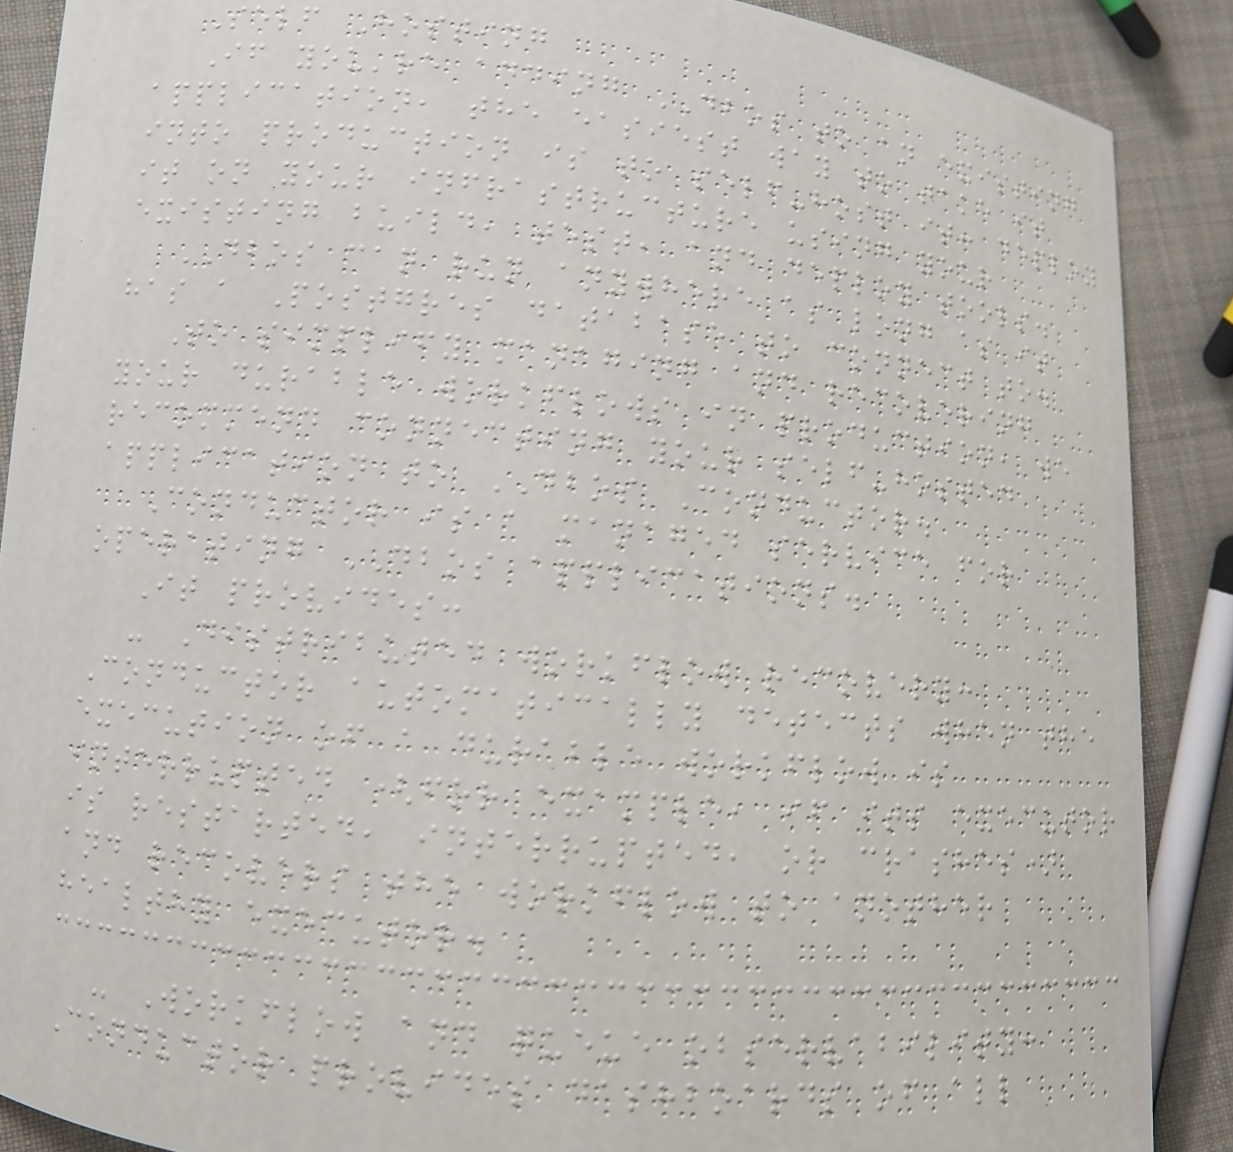Self Hosting
If you're adding DBOS to an existing
application, the easiest way to take it
into production is to self-host it: deploy
it on your infrastructure using your
existing build, test, and deploy tools.
DBOS can run anywhere as long as it
has a Postgres database to connect to.
To simplify managing and recovering
your durable workflows in production, we
recommend connecting your self-hosted
application to DBOS Conductor.
Conductor is a managed service for
operating DBOS applications.
It provides:
- Distributed workflow recovery:
Conductor automatically detects when the
execution of a durable workflow is
interrupted (for example, if its executor
is restarted, interrupted, or crashes)
and recovers the workflow to another
healthy executor.
- Workflow and queue observability:
Conductor provides dashboards of all
